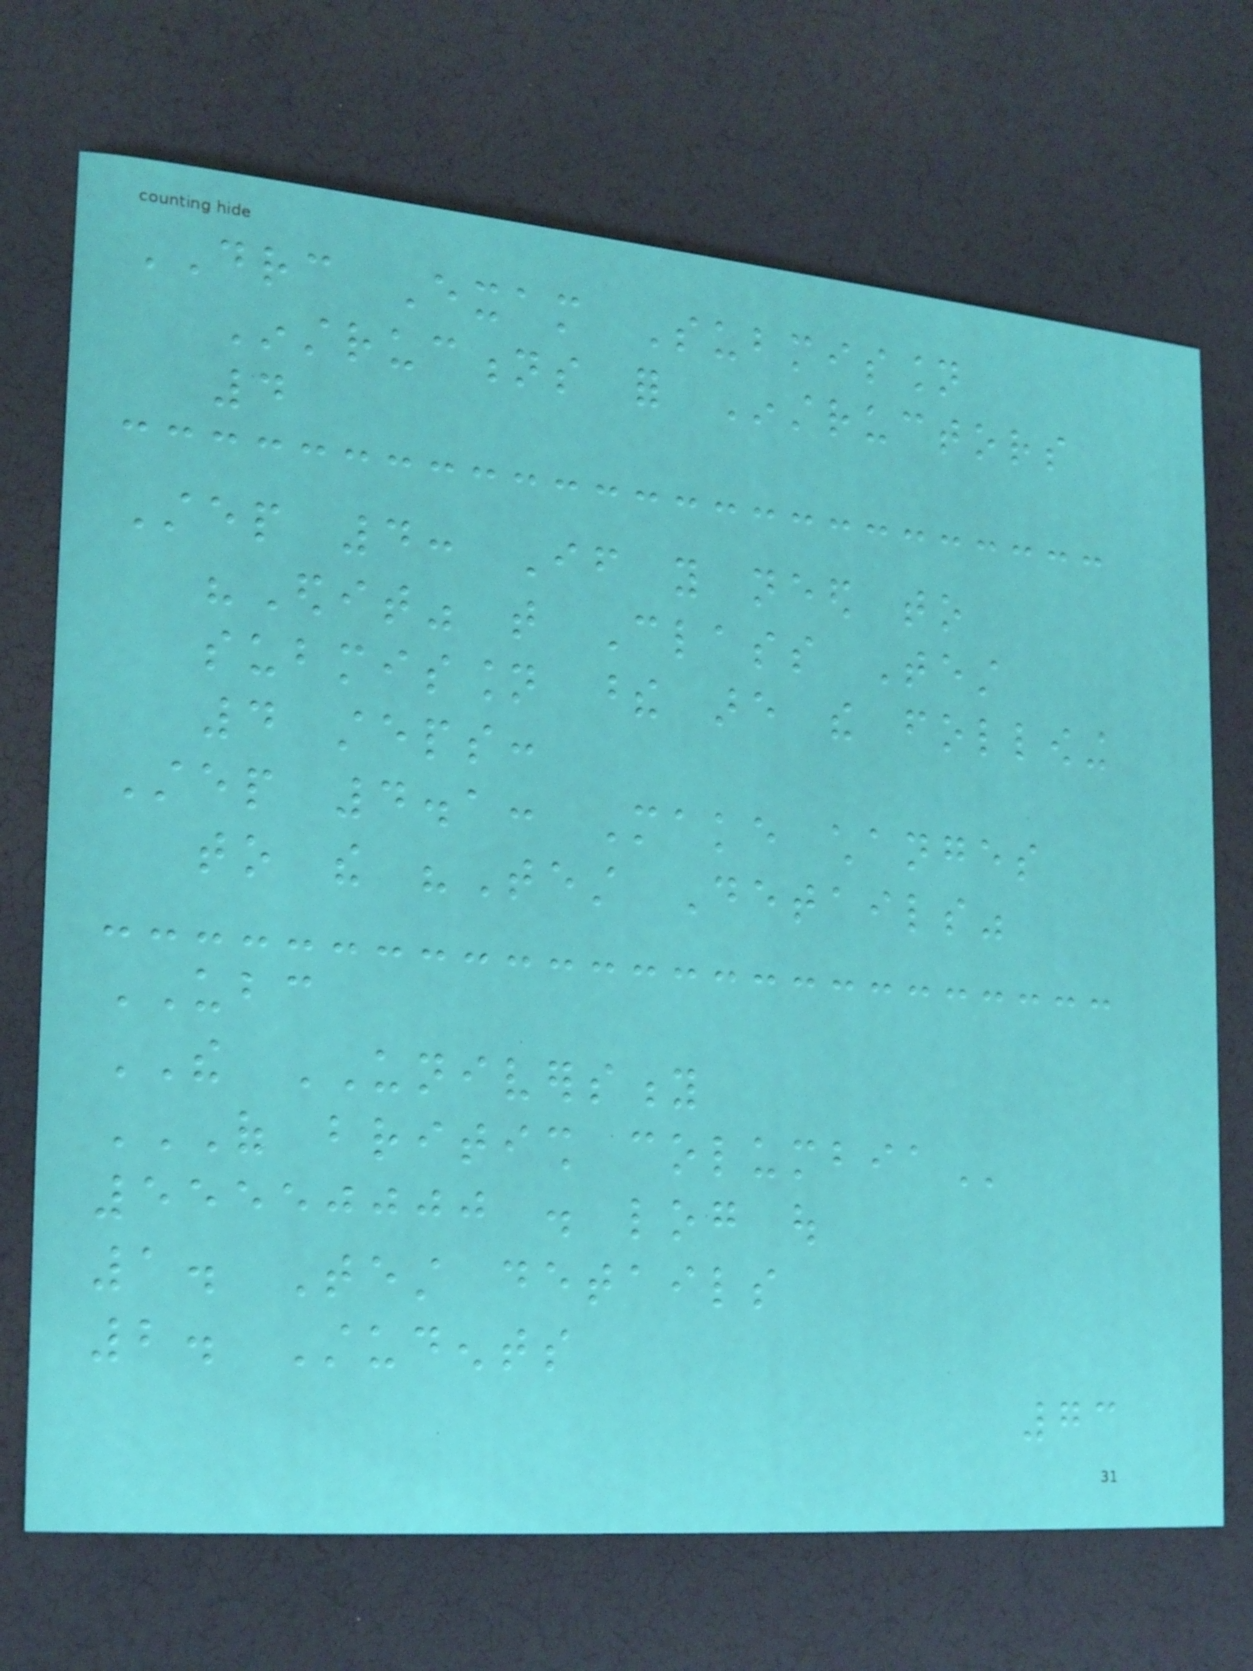DRC Exam Submission
Instructions for Instructors
4
Step 4: If you need to
"Edit" that Class Test
submission these are the following
4 steps:
Step 4.1: Make changes
to the "Test Details"
UBC
THE UNIVERSITY
OF BRITISH COLUMBIA
55550000 . log out
1. Test details
2. Students
73
